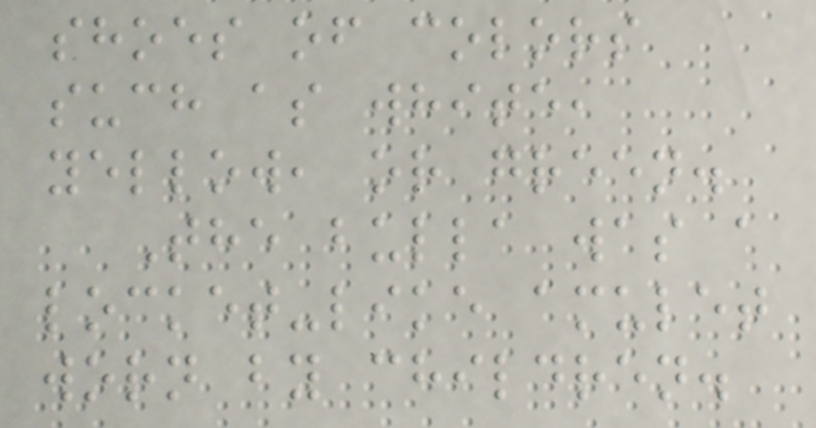shoes of colors
such as white,
yellow, or green.
The bulla was a
locket-like amulet
worn by children.
